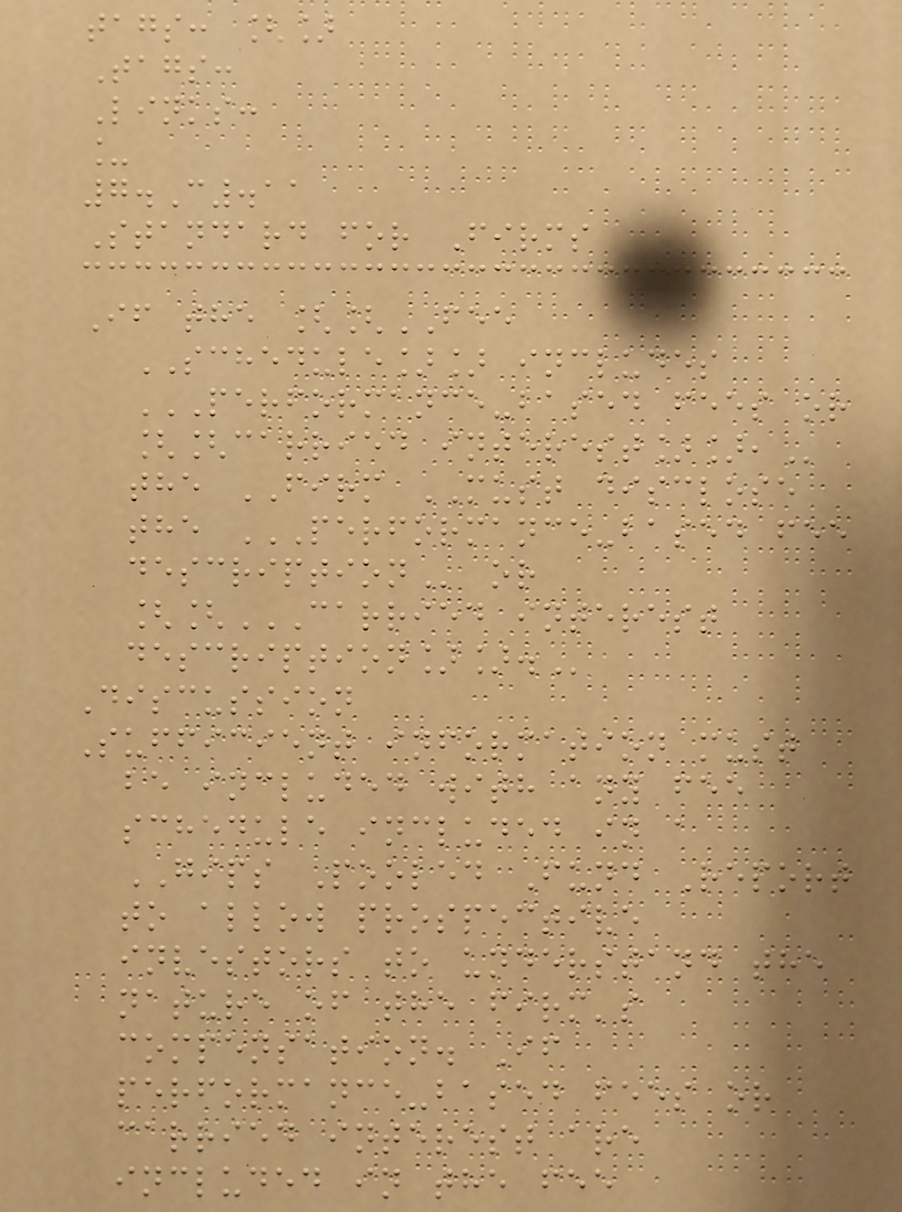tags: []
Tags:
Links:
_
7.C.11
Standard for Firms
If the [[FEE
SCHEDULE]] includes
PERFORMANCE-BASED FEES OR
[[CARRIED INTEREST]],
the FIRM MUST disclose
the PERFORMANCE-BASED FEE
DESCRIPTION or
[[CARRIED INTEREST
DESCRIPTION]].
Discussion
Sufficient information must
be included with any fee
schedule included in a
GIPS Pooled Fund Report
to allow prospective
investors to understand the
nature of the firm's
compensation. If
performance-based fees or
carried interest are
included in the fee
